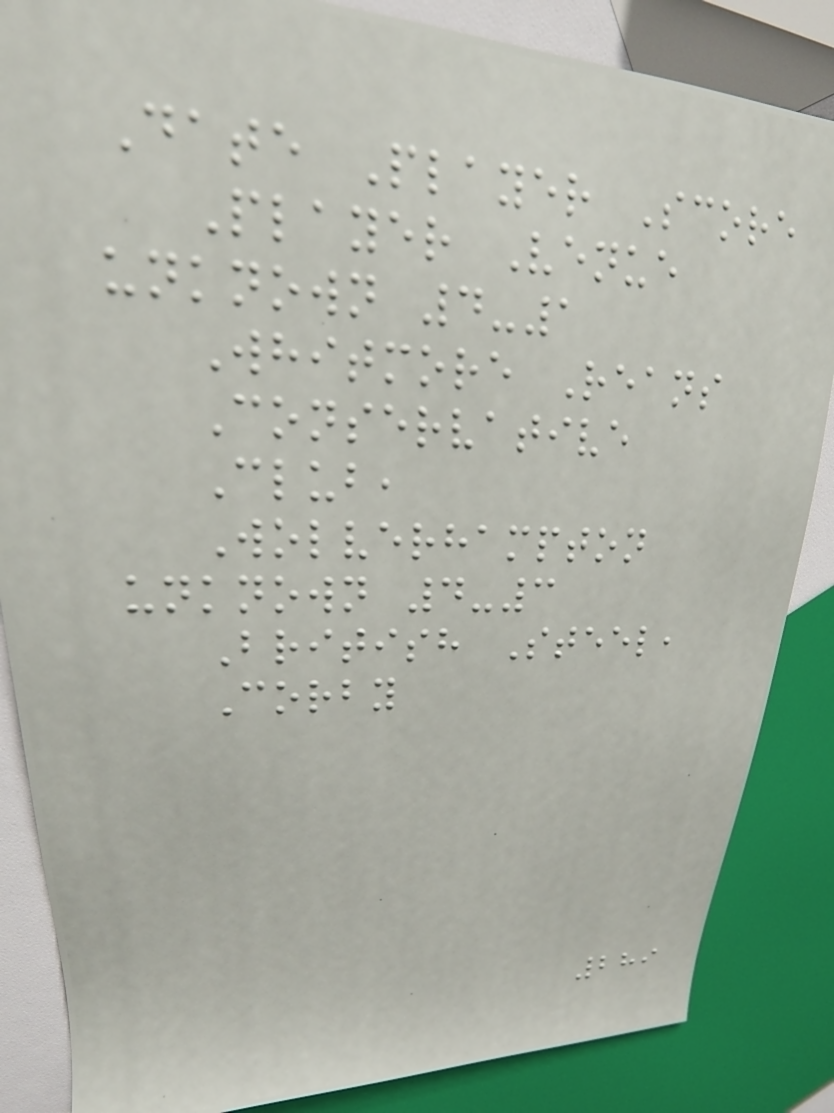Date Player Score
Player Venue
unknown 4-1
Whitmore Reans
Conservative
Club,
Wolverhampton
unknown 4-3
British Steel,
Corby
289
